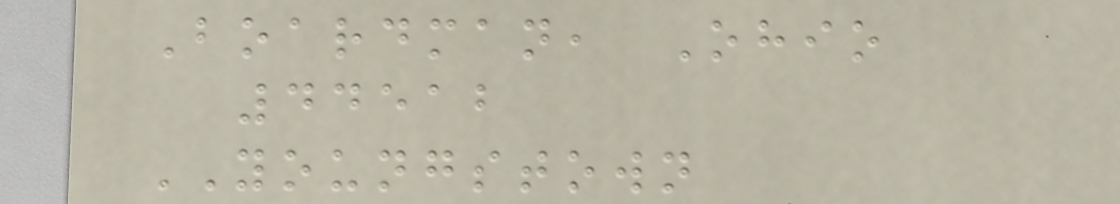Boardman, Ohio
44512
YOUNGSTOWN
